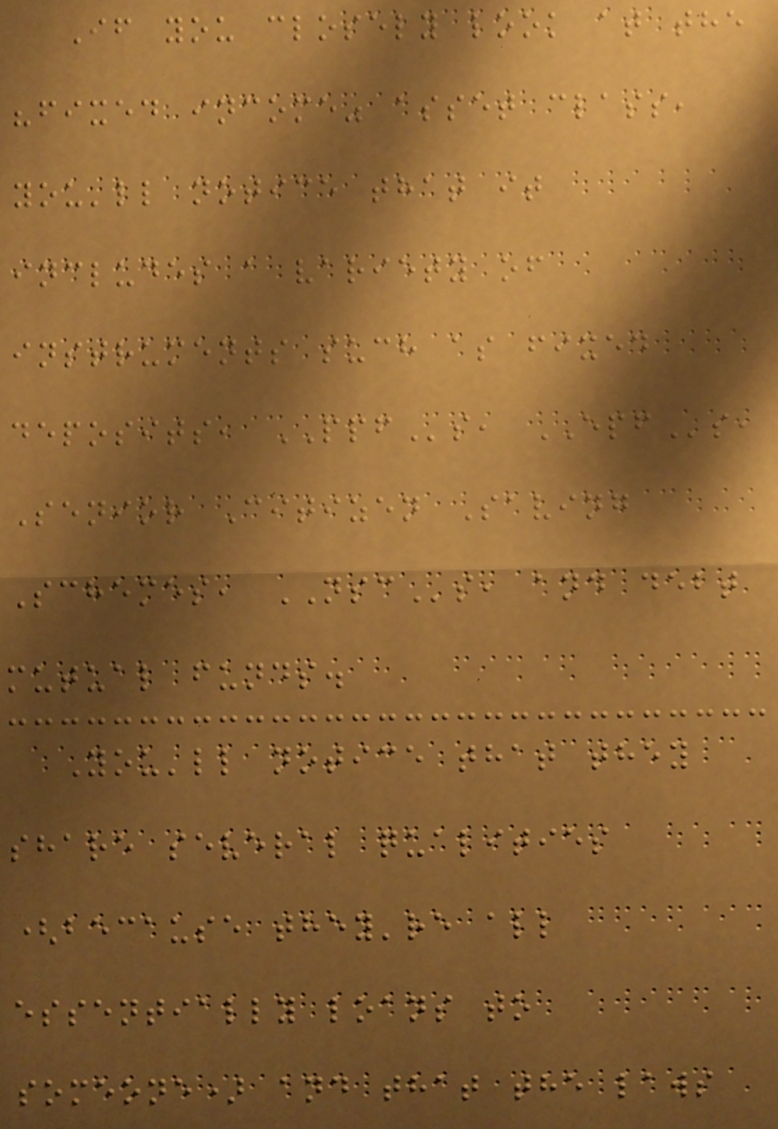If you closely look at the
"fixed income" asset class,
you'll notice that it
includes a variety of
instruments such as fixed
deposits, PPFs, EPFs,
Senior Citizen Saving
Schemes, NSCs, and debt
mutual funds.
You'll notice that they
share several qualities
(because they're all
essentially loans to
someone) and that the laws
